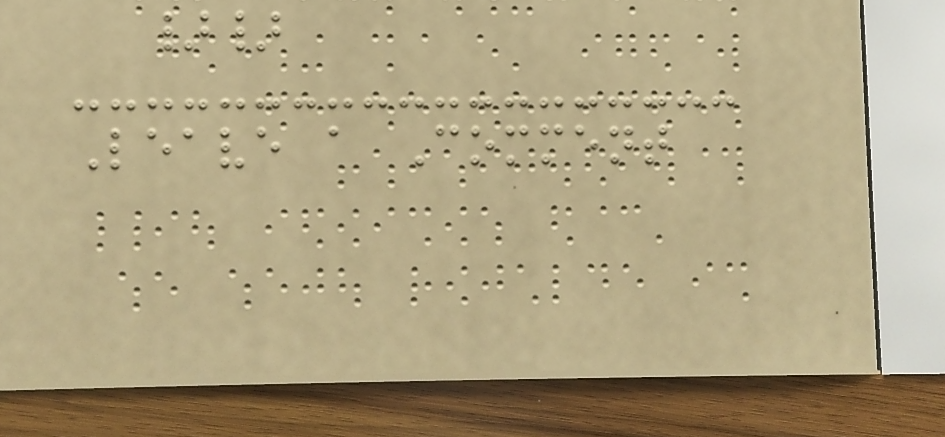}}
Leave a Comment
